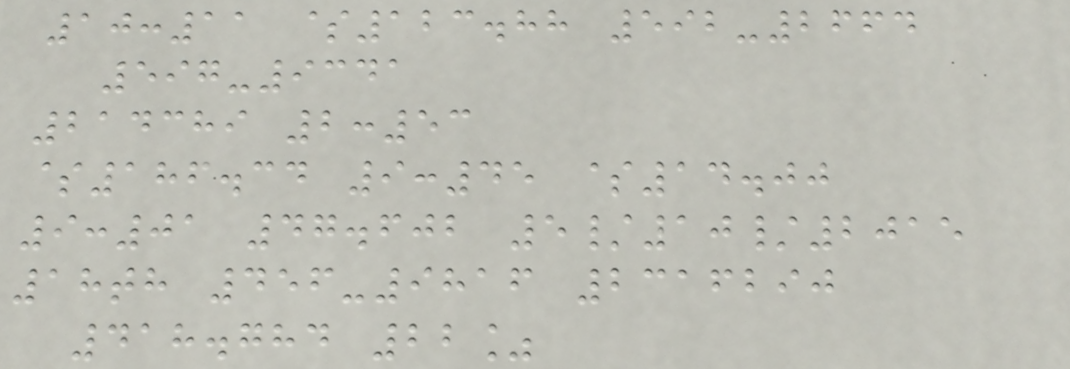10:11 $123.88 592-2664
597-9341
214389 2:53
$186.34 9:45 $14.00
9:01 47.602 5/10/2015
18th 456-9816 2316290
418.784 22%
